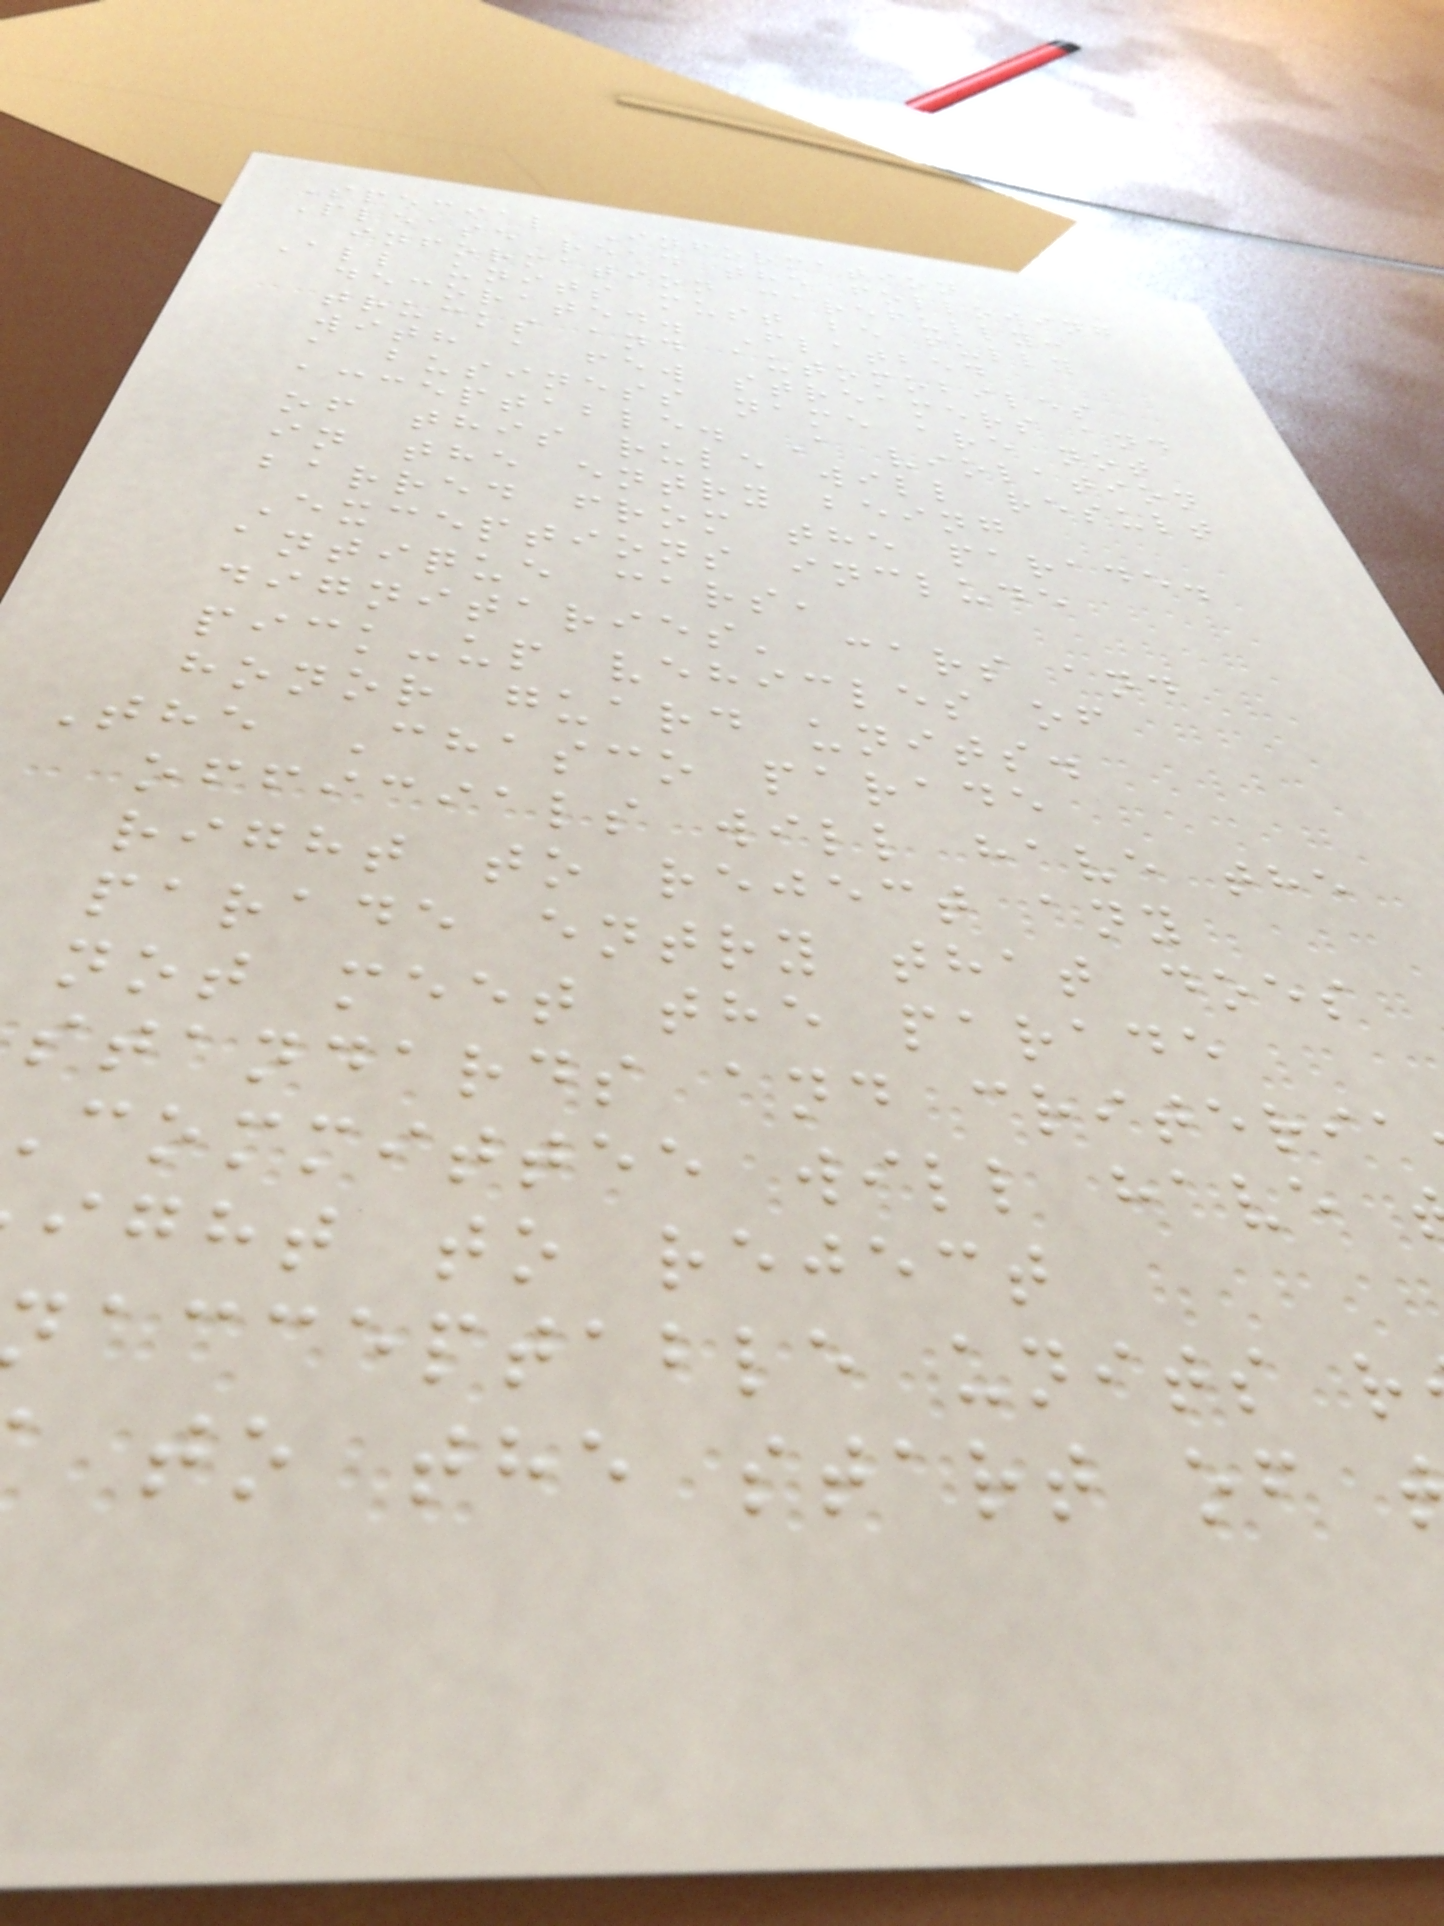Special Information
Please read the following
information carefully:
All units must be fully
decorated. Flatbed
trucks and automobiles
with a few streamers and
a business name are not
acceptable. A violation
of this rule will result
in the entry being
barred from the parade.
Exceptions include
antique cars,
dignitaries' cars and
pick-up vehicles of
honor guard units.
The Chasco parade
officials will have the
right to reject any
parade entry that does
not meet the parade
standards and criteria
committee will have
ight to reject
acceptable units r
to the start of
